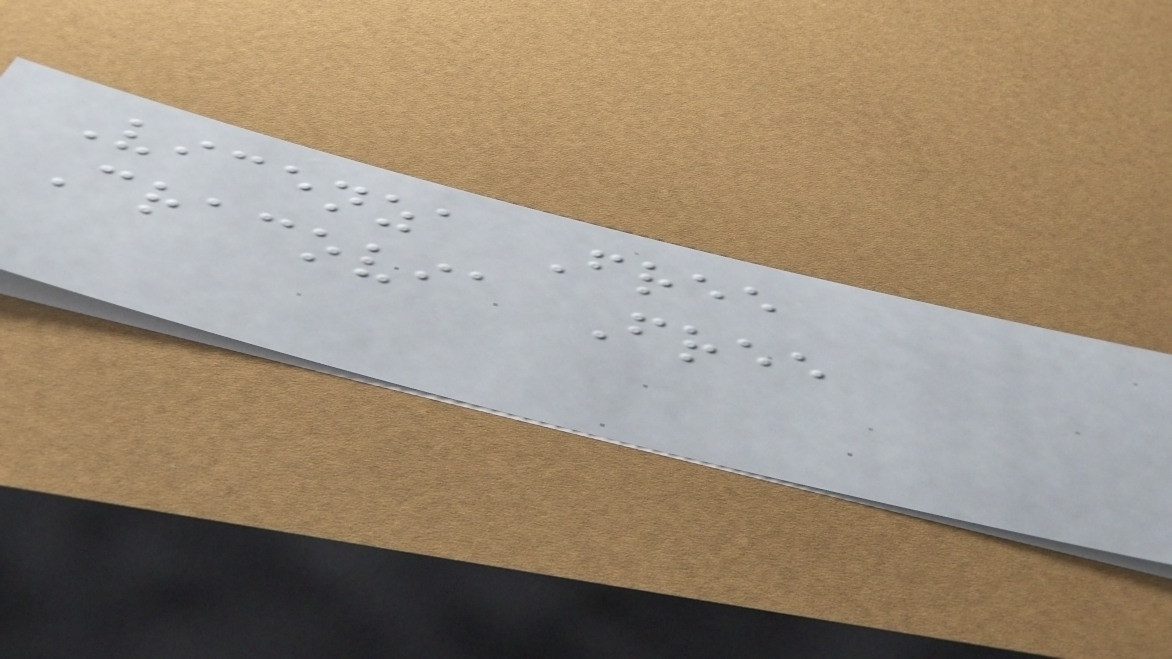Vicenza Free
Cracovia Free
